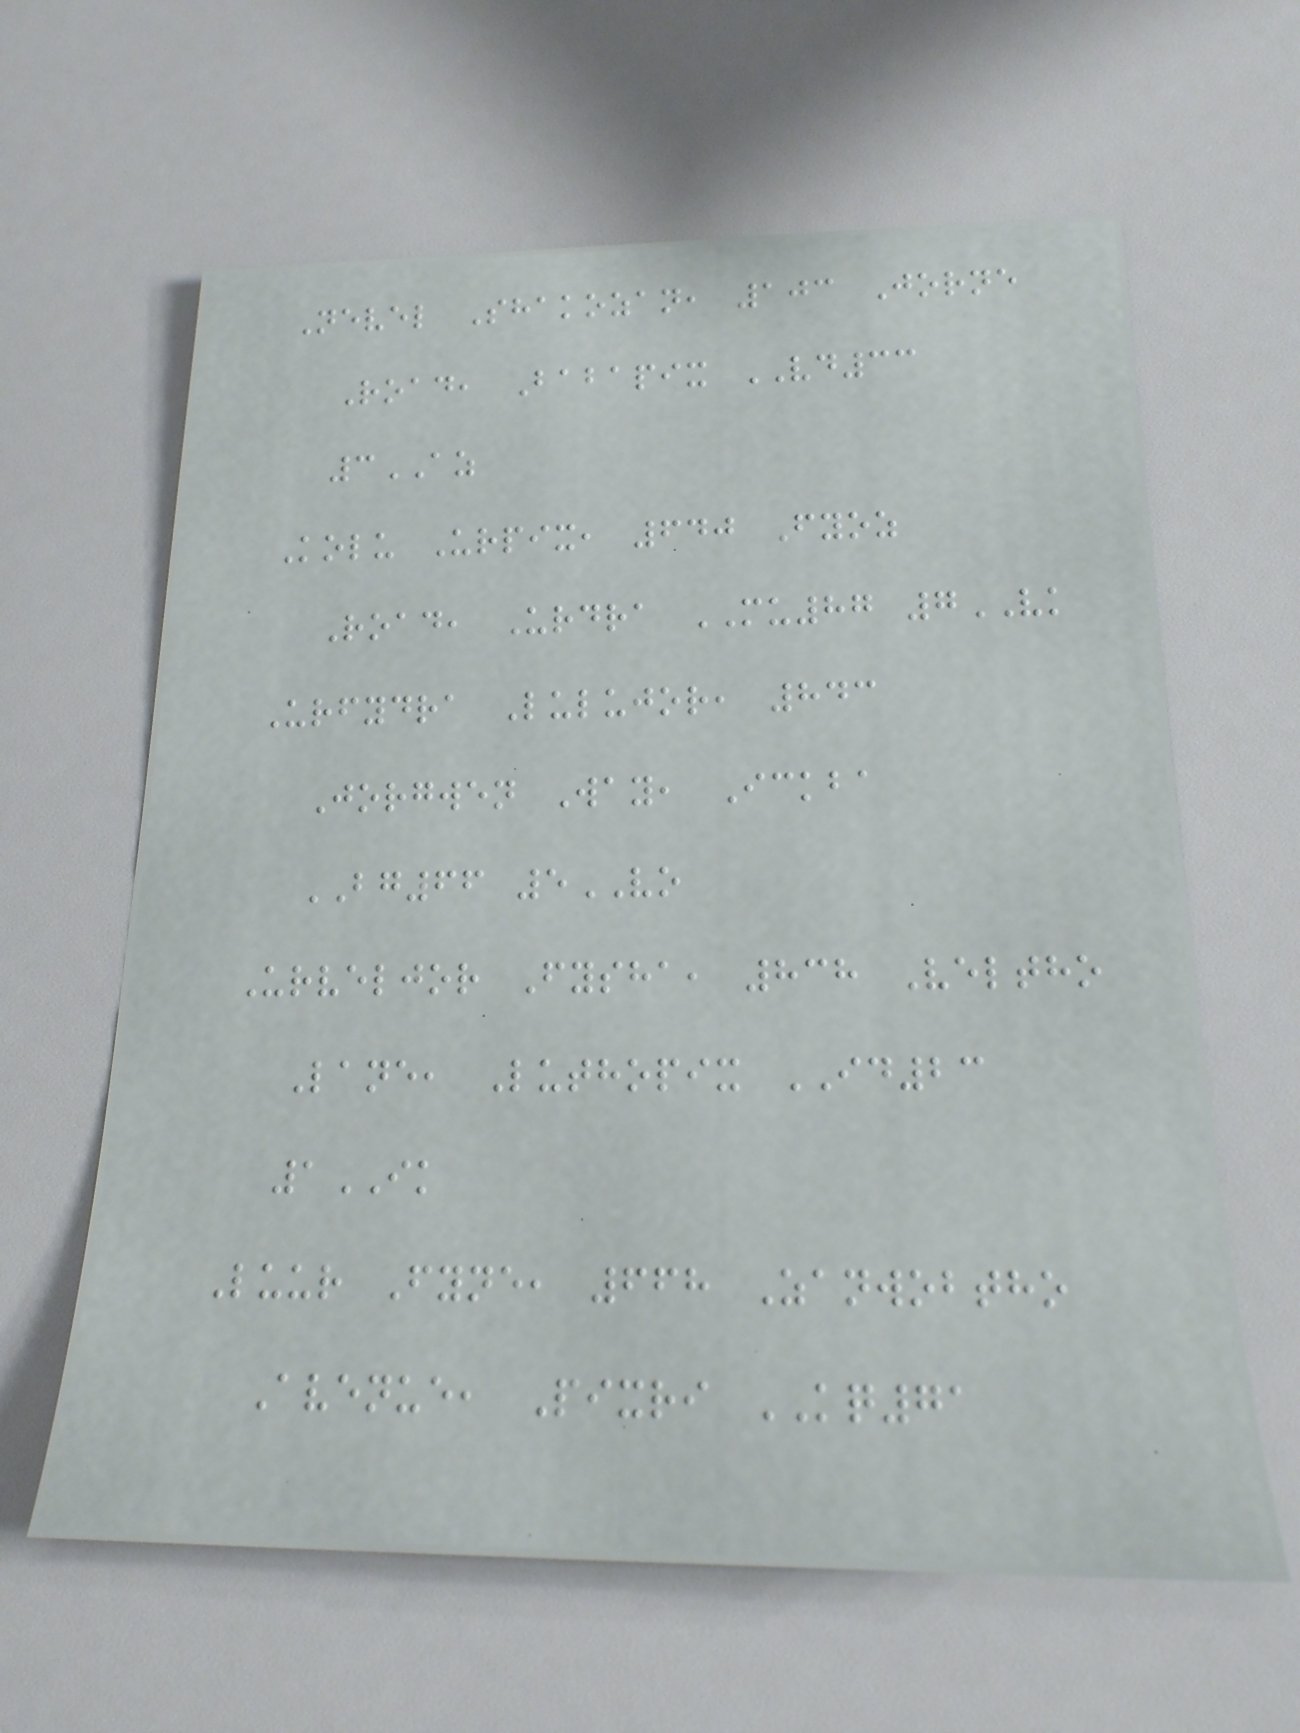Nevel Shakozan, 103 Jorne
Road, Babapix VD33
3AZ
Kolu Urpix, 640 Fyoz
Road, Urdra MU87 7VK
Urfydra Lulujor, 843
Jorgwen Way, Ickba
BG66 5VO
Urveljor Fysha, 838 Veltho
Lane, Luthopix ID23
1IK
Luur Fyne, 668 Zanwobtho
Avenue, Pixri KQ71
